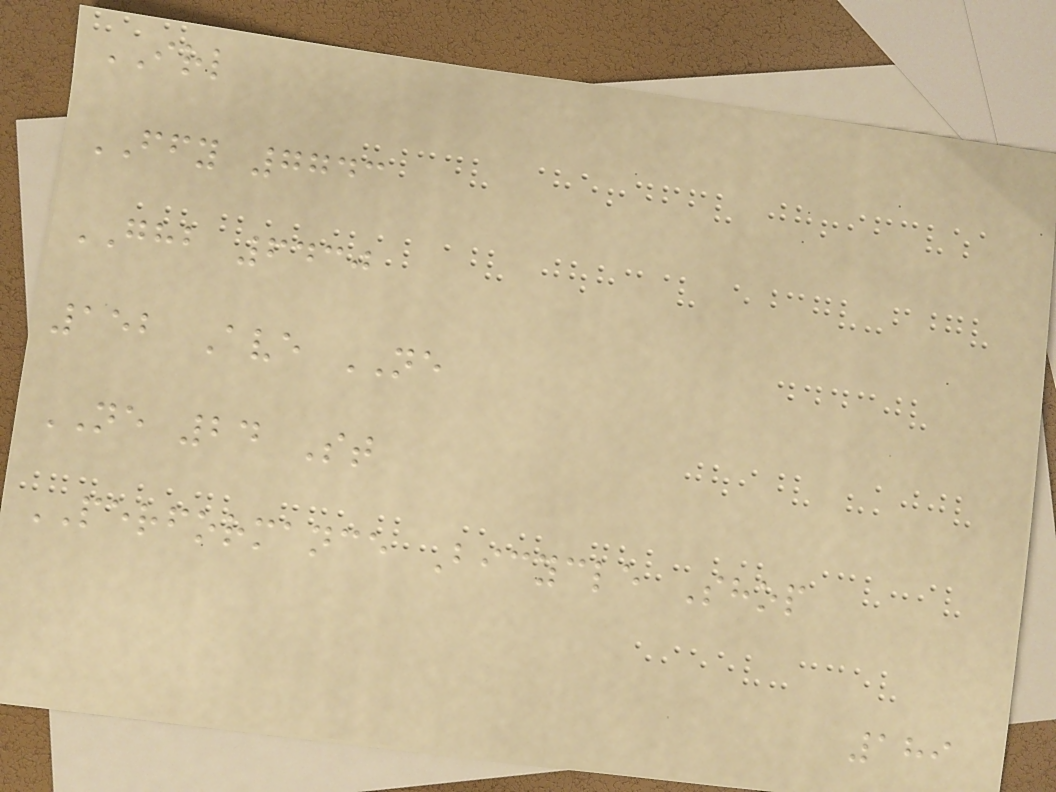IRL
FFY 7743
GHB 6430
152 Ave NE
NE 24 St
PERFORMANCE Bicycle Shop
189
